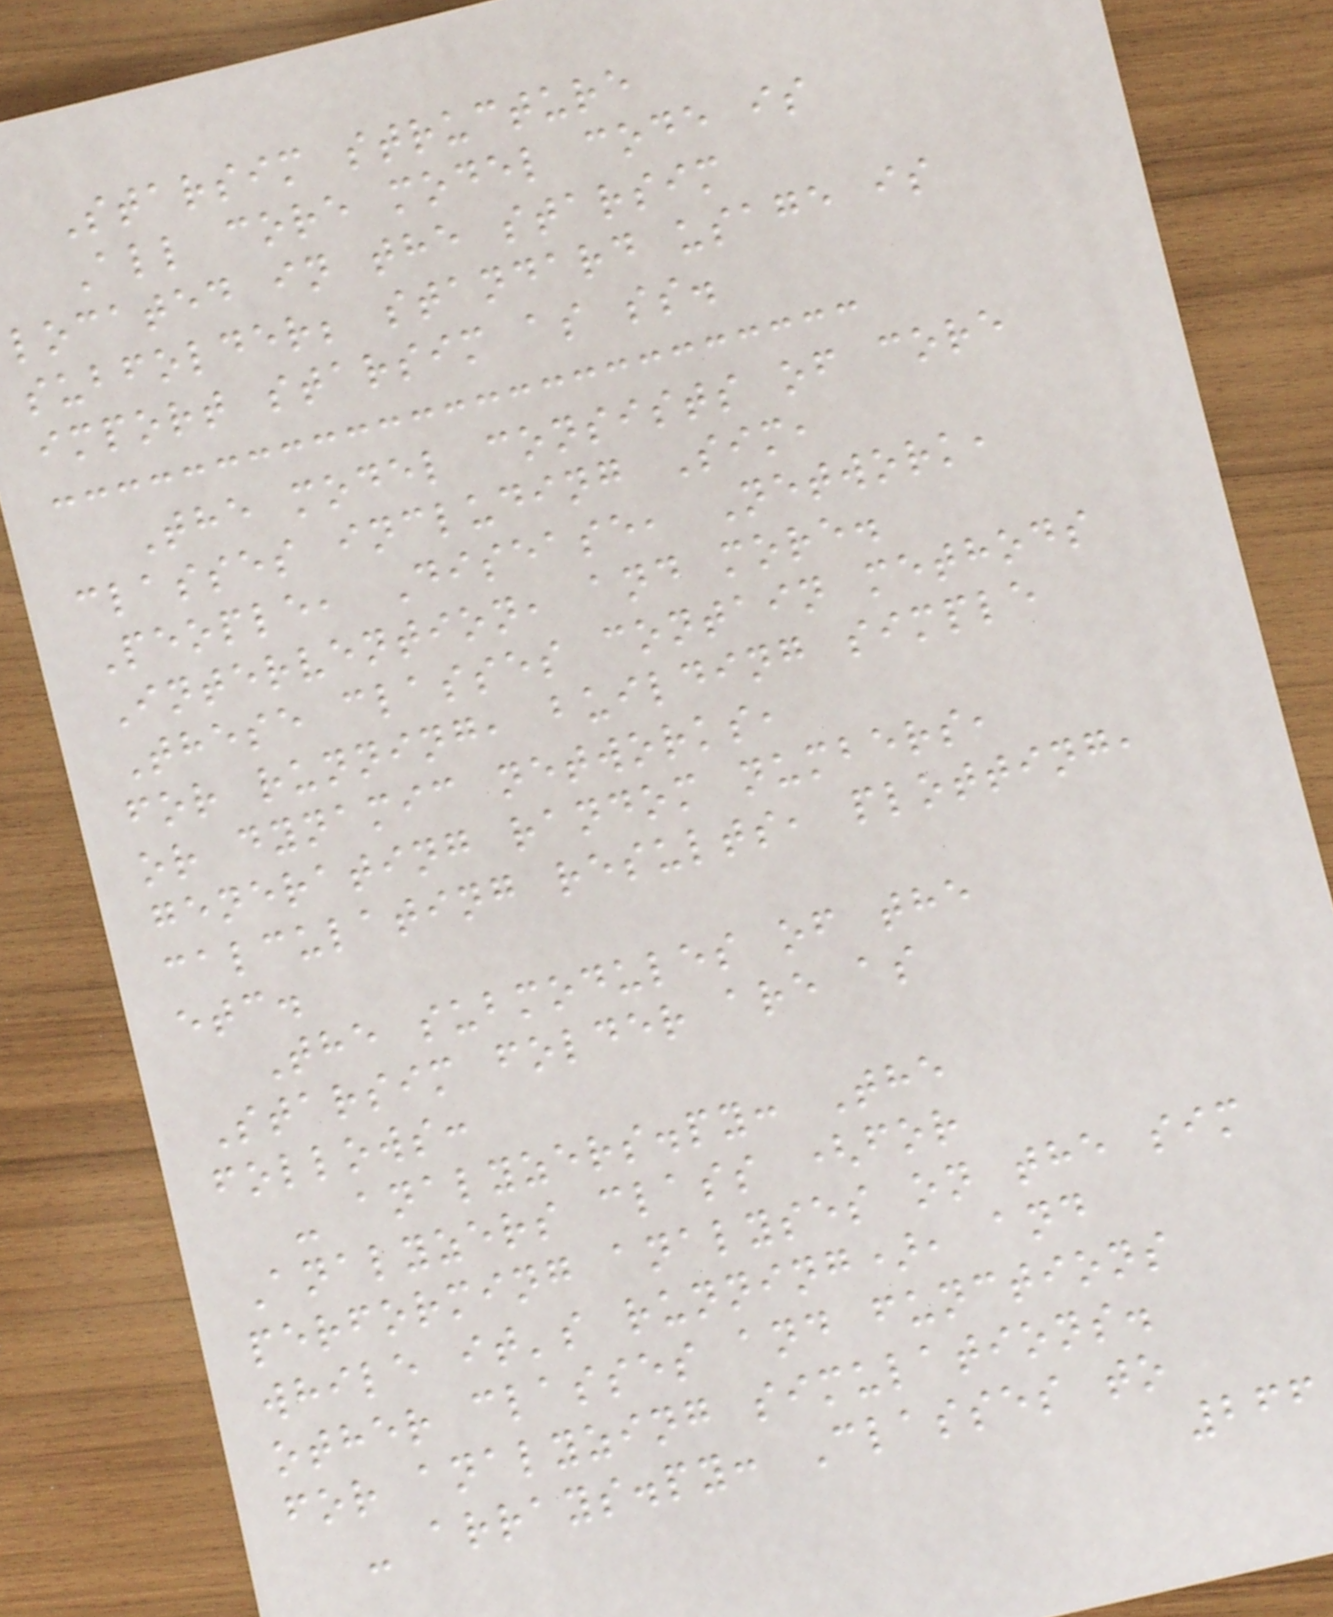Starsim structure
All core model code is
located in the starsim
subfolder; standard usage is
import starsim as ss.
The model consists of core
classes including Sim,
People, Disease, Network,
Intervention, and more.
These classes contain methods
for running, building simple
or dynamic networks,
generating random numbers,
calculating results, plotting,
etc.
The submodules of the
Starsim folder are as
follows:
- analyzers.py: The
Analyzers class (for
performing analyses on the sim
while it's running), and
other classes and functions
for analyzing simulations.
- arrays.py: Classes to
266
